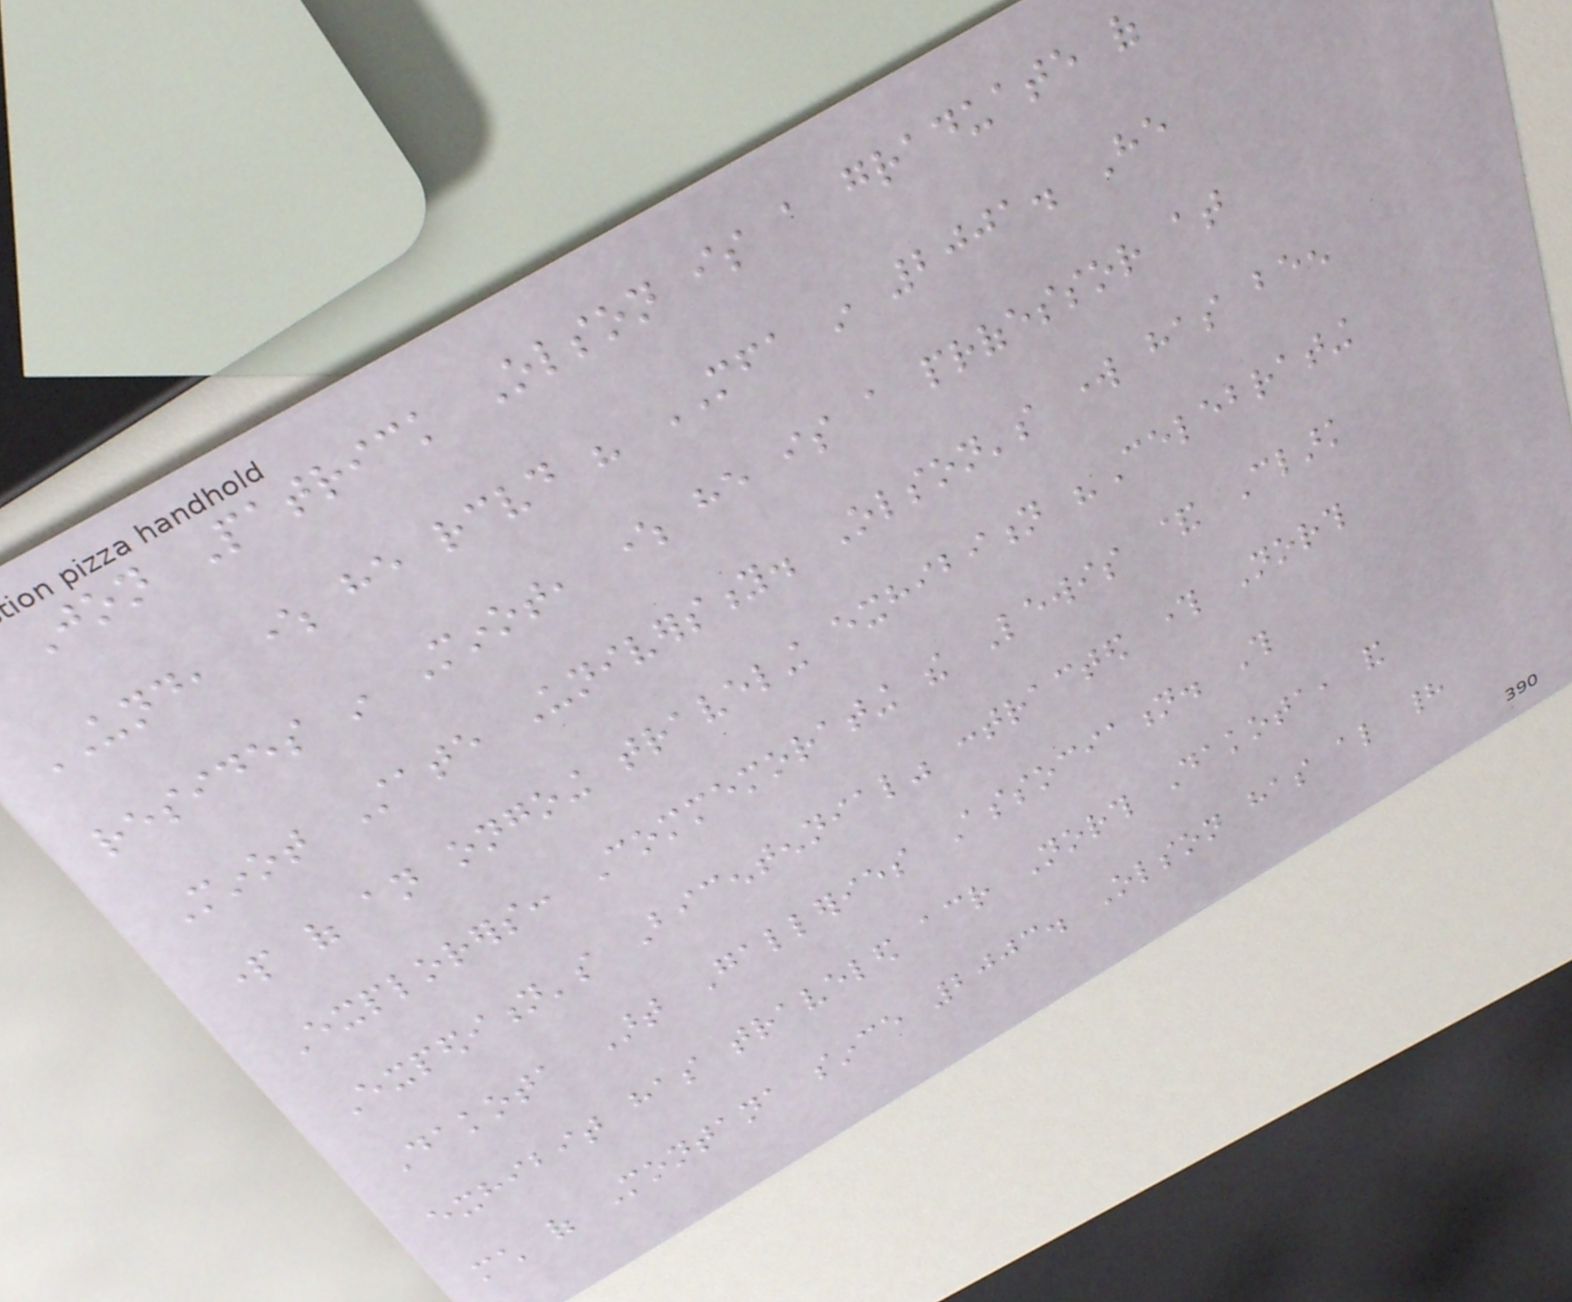Jon Patrick Olson is a graduate of
UND, where he received his MFA in 2001. He
resides in Minot, where he is a professor at
Minot State University. Olson's work has been
part of an ongoing traveling exhibition "Celebrating
Explorers: Commemorating the Lewis & Clark
Expedition's Bicentennial" contracted through North
Dakota Art Galleries Association. This
exhibit has traveled across North Dakota, and
much of Montana since 2003. Olson has also had
